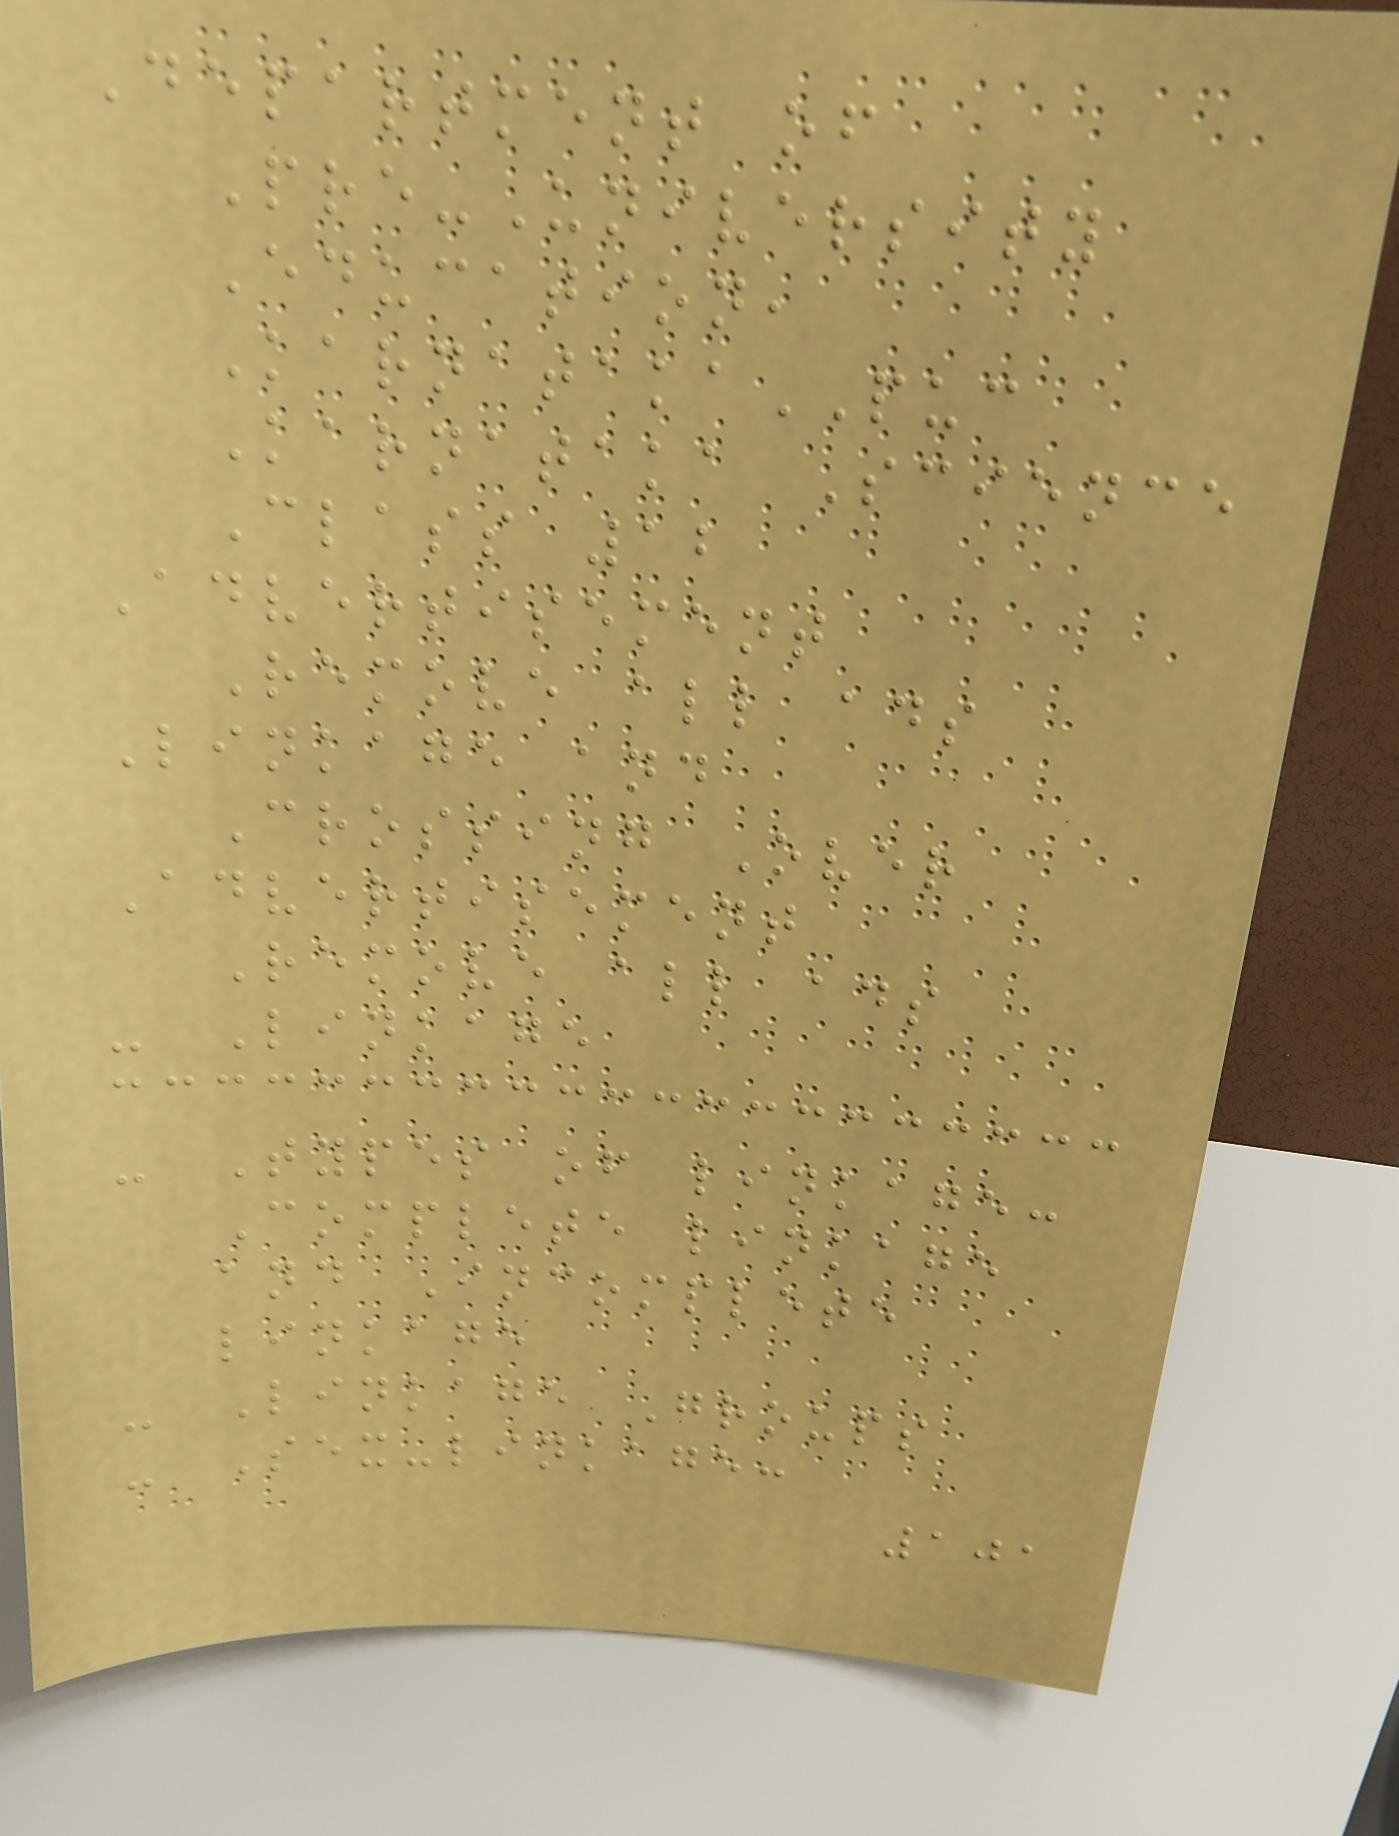Department of
Pre-University
Education,
KarnatakaPUC
Karnataka Science
Class 12
Advertisement
Remove all ads
Linkage and
Crossing Over
Advertisement
Remove all ads
- Linkage
- Types of linkage:
Complete linkage
and Incomplete
linkage
- Linkage Groups
- Sex-linkage:
101
